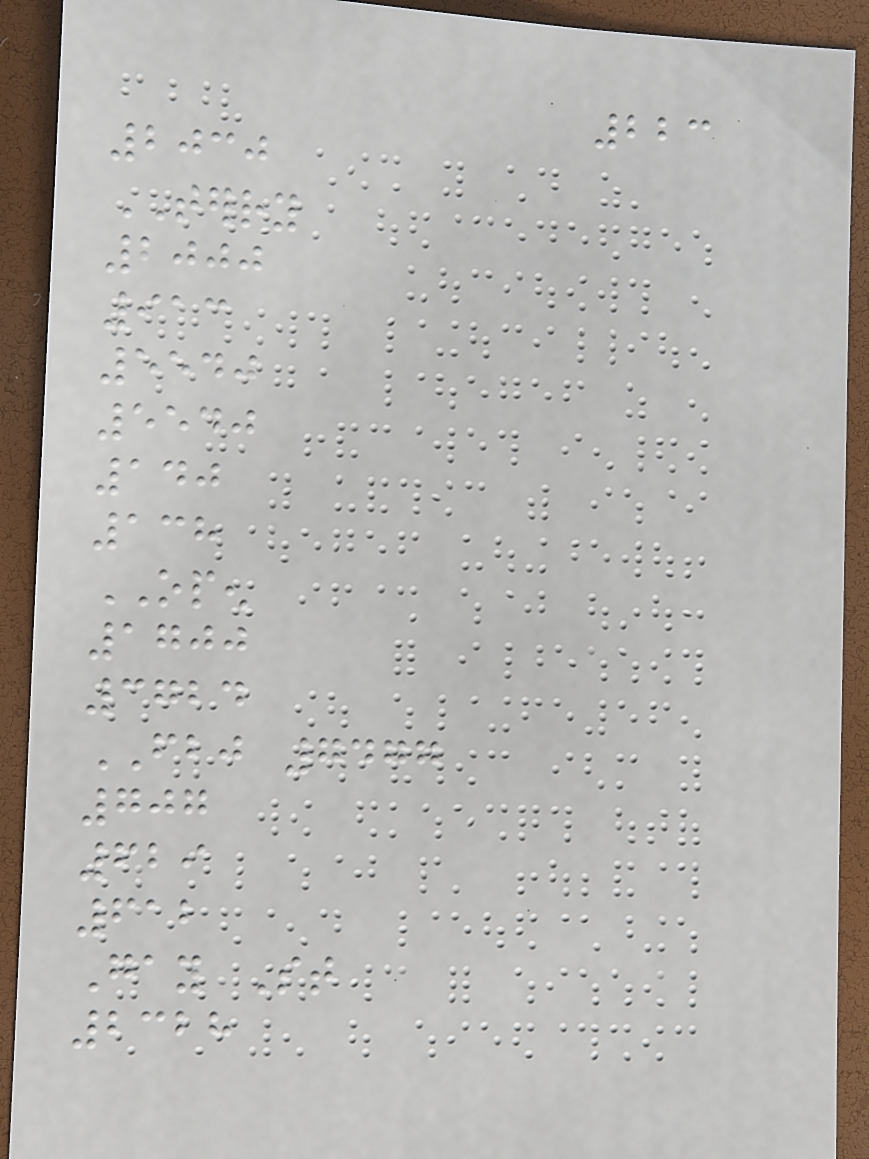223
2030
TERRY
2000
913
5540
5540
140
138
OPEN
1700
3724
FBJ 7477
707
629
612
Gay St
2328
